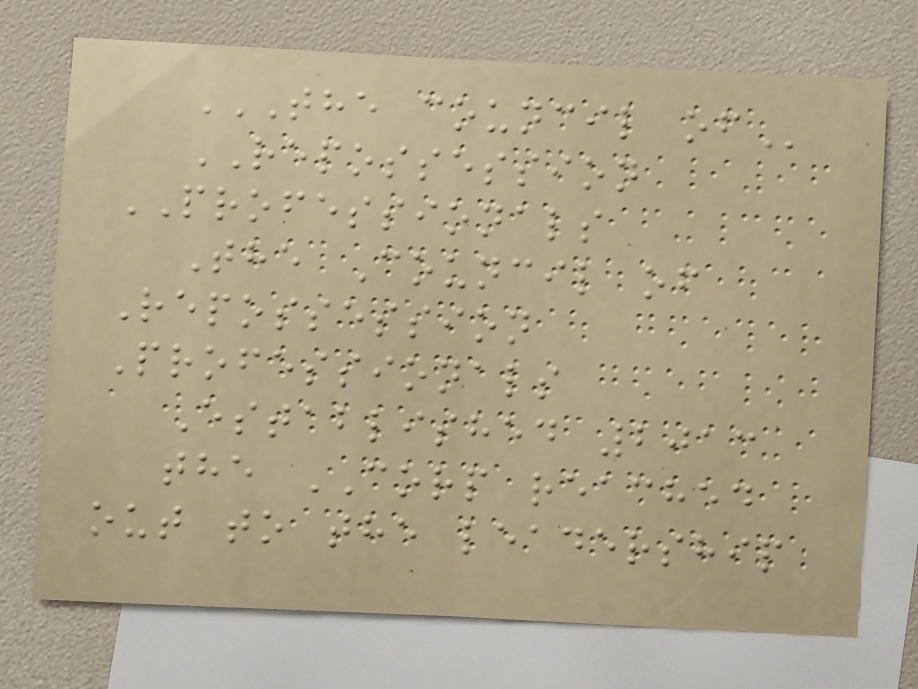THE COUNCIL OF
REPOSSESSION
PROFESSIONALS
The Council of
Repossession
Professionals
Established 2013
the CORP reached
out to the leadership
